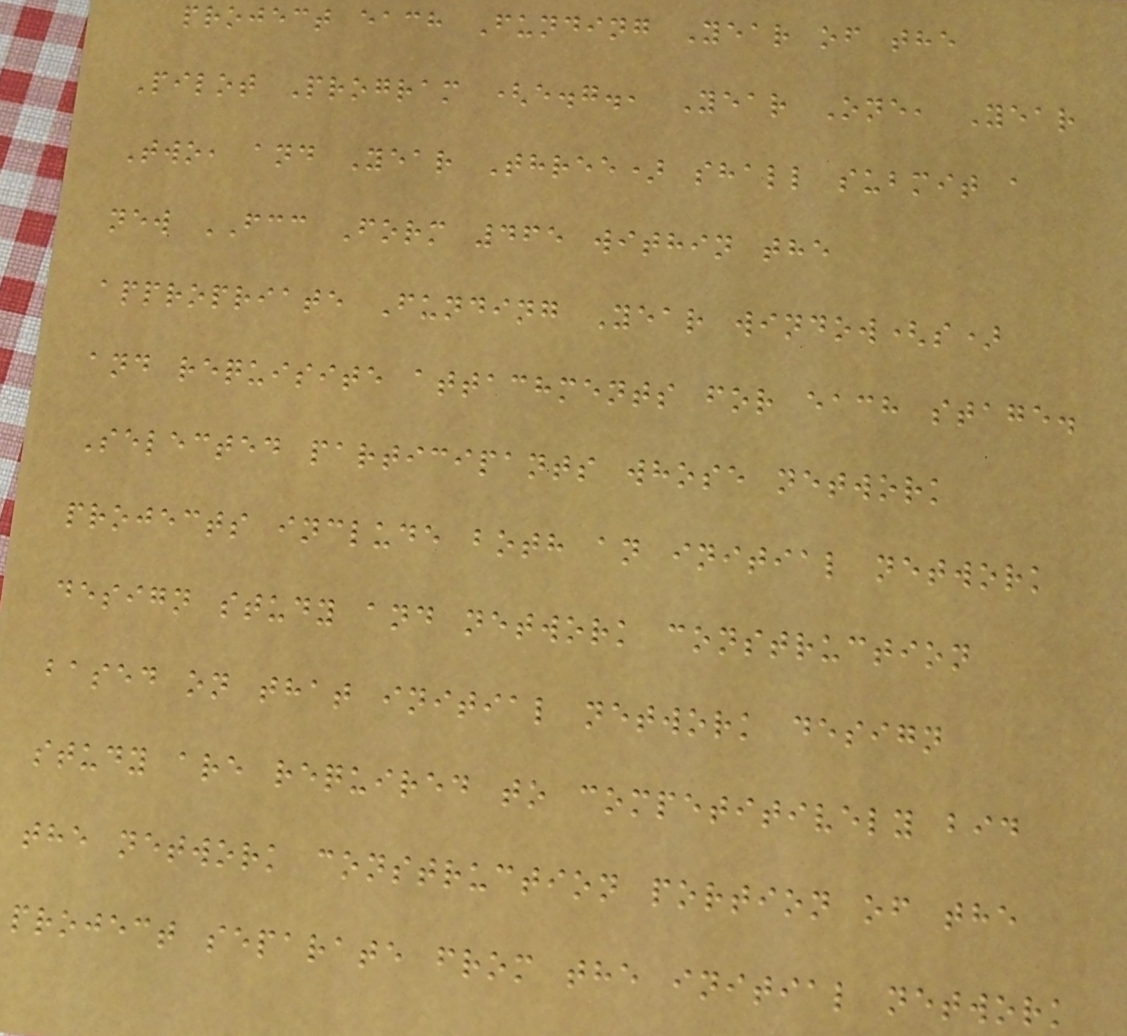project each Funding Year of the
Pilot Program (e.g., Year One, Year
Two, and Year Three) shall submit a
new FCC Form 465 within the
appropriate Funding Year window(s)
and requisite attachments for each stage.
Selected participants whose network
projects include both an initial network
design study and network construction
based on that initial network design
study are required to competitively bid
the network construction portion of the
project separate from the initial network
